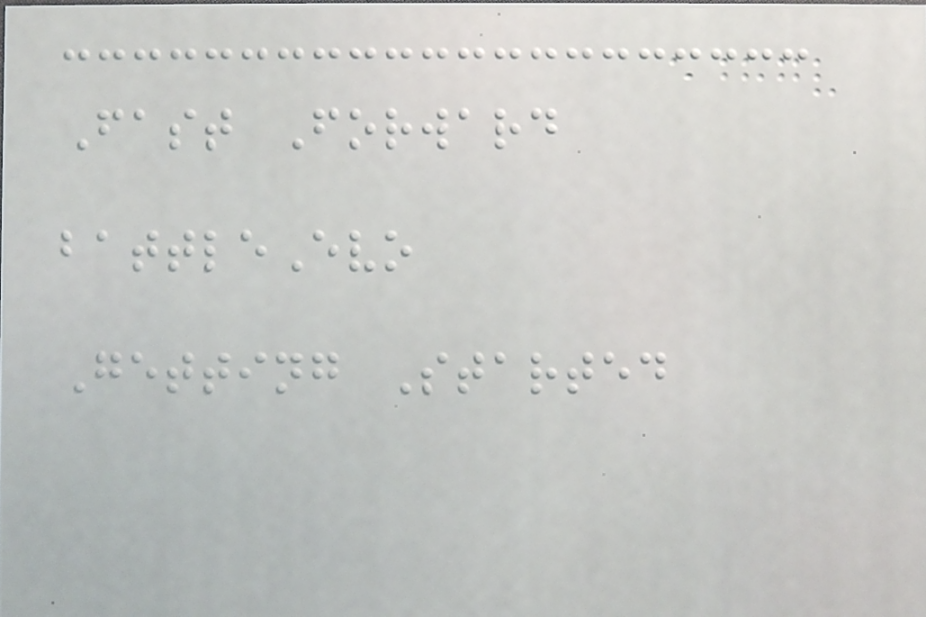Fast Forward
battleEvo
Getting Started
